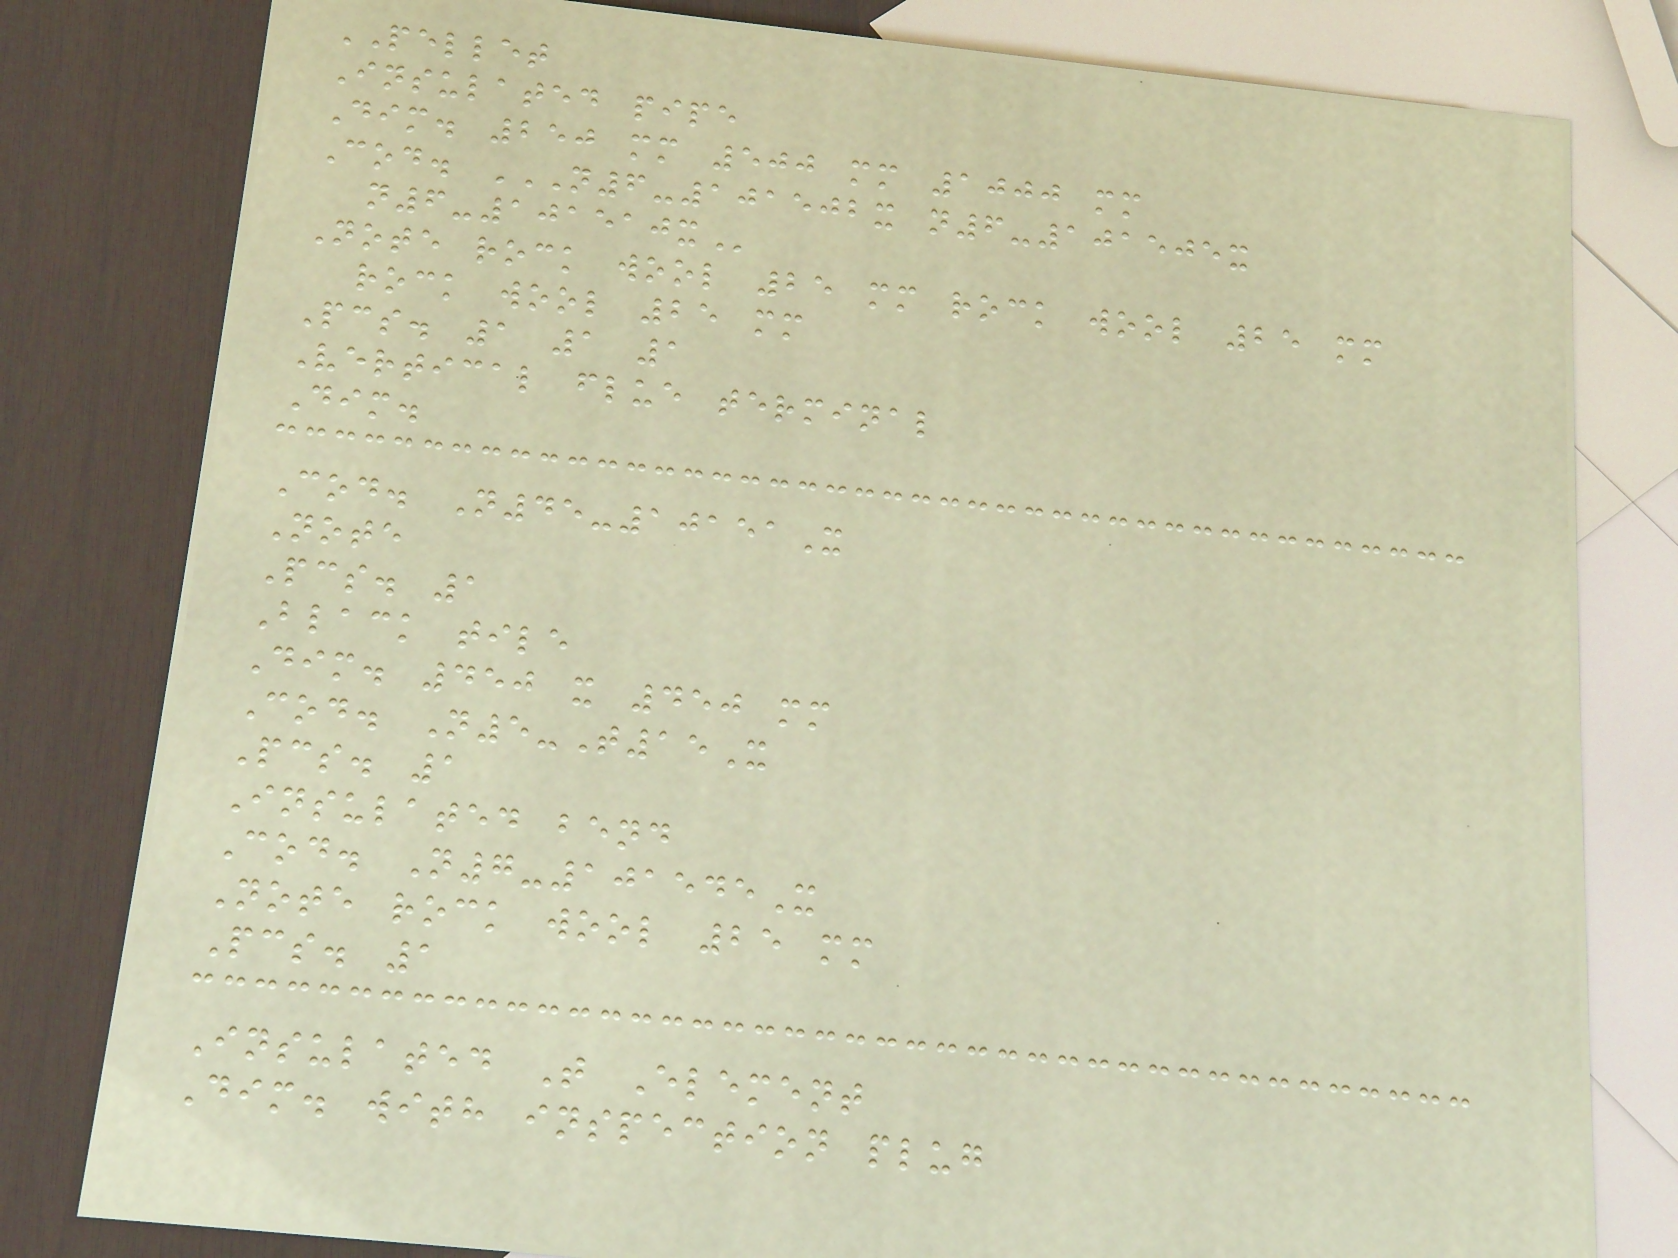PELLET
Insulated pipe
Dim. 250 mm 500 mm 1000 mm
Cod. N6-101502X N6-101505X
N6-101510X
Note rock wool 25 mm rock wool 25 mm
rock wool 25 mm
Pcs. 1 1 1
Vertical flue terminal
Dim.
Cod. N45-10151X
Note
Pcs. 1
Black tile
Dim. 450 x 450 mm
Cod. N5-T15X
Pcs. 1
Insulated bend
Cod. N7-101545X
Note rock wool 25 mm
Pcs. 1
Insulated T Element
Dim. with inspection plug
